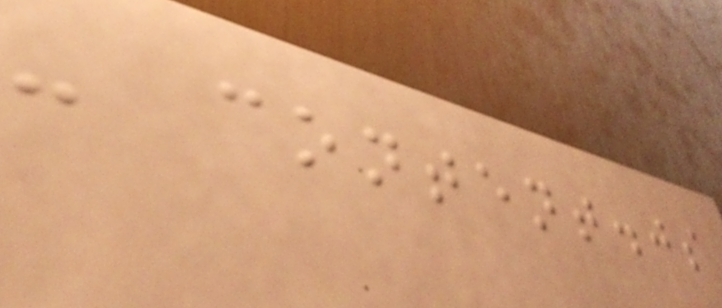- content.js
